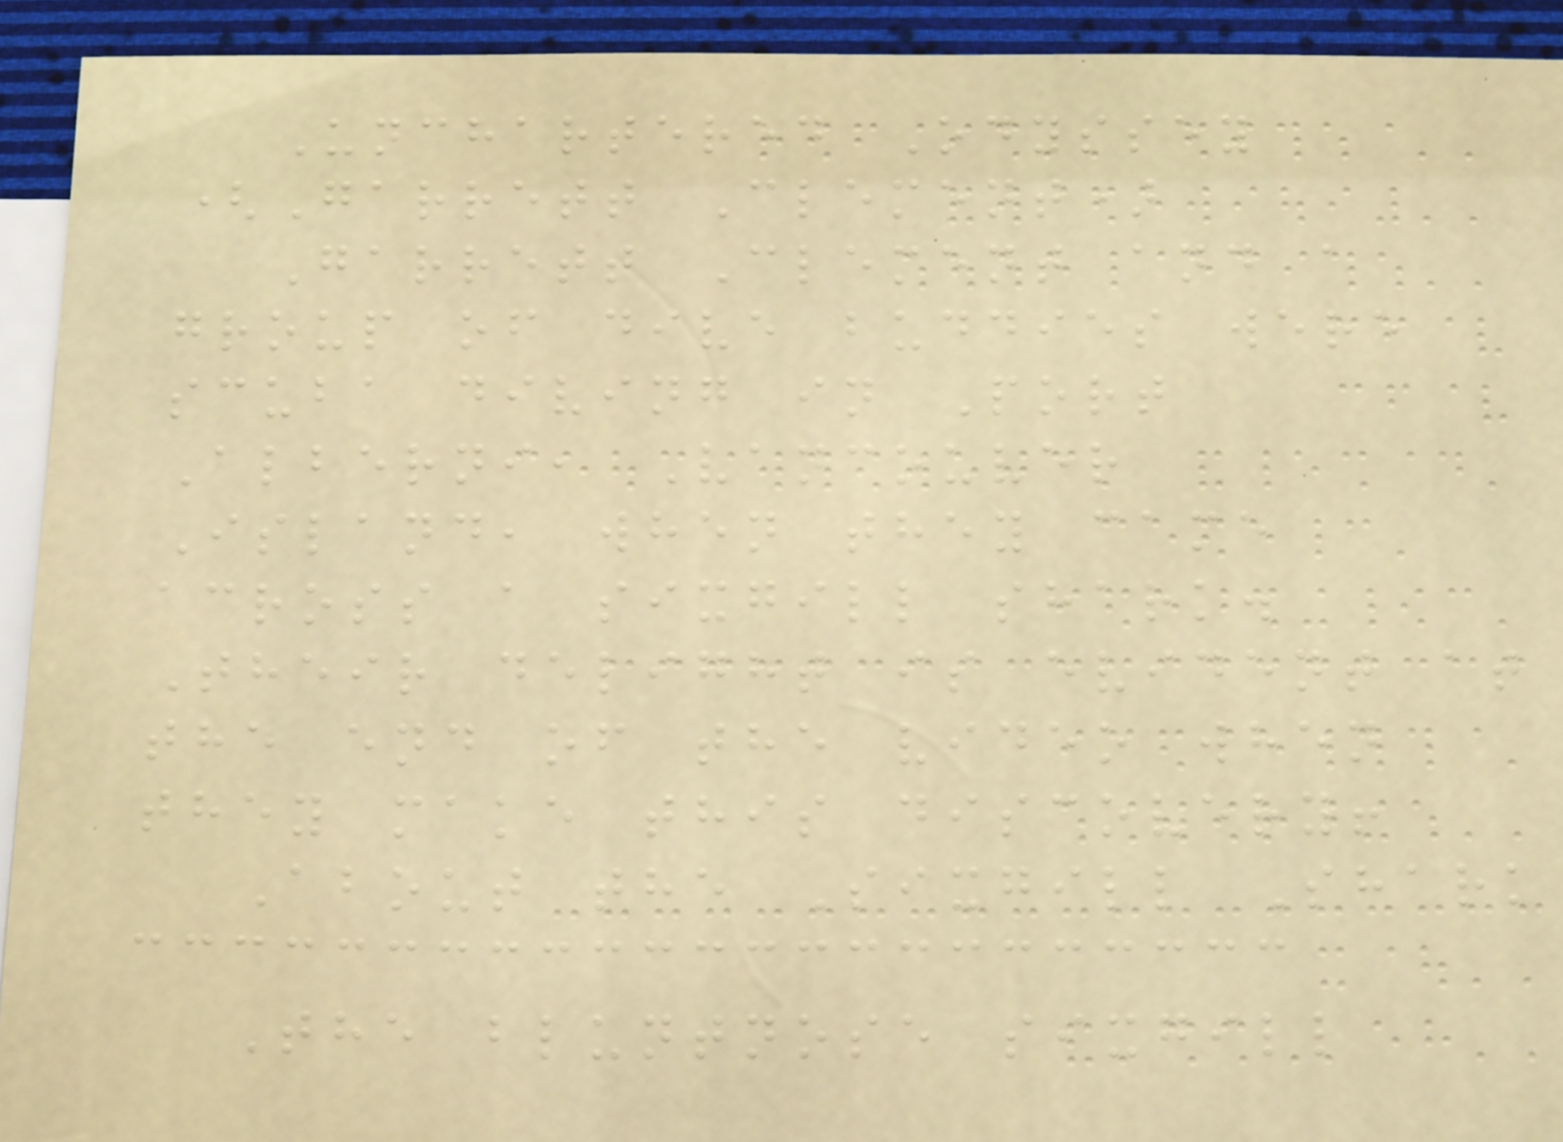Unchartered Odyssey
(Garrett Clement)
Garrett Clement and a
group of dive buddies were
scuba diving in Port
Alberni, Vancouver
Island, when they came
across a sixgill shark.
Their delight is evident at
the end of the video when
they make this discovery!
About the Sixgill Shark
The bluntnose sixgill
